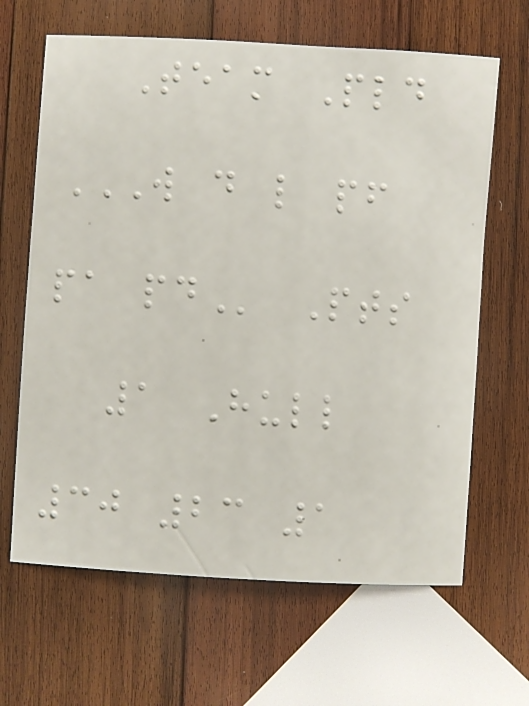Team Pld
W D L PF
PA PD Pts
1 Hull
30 23 1
